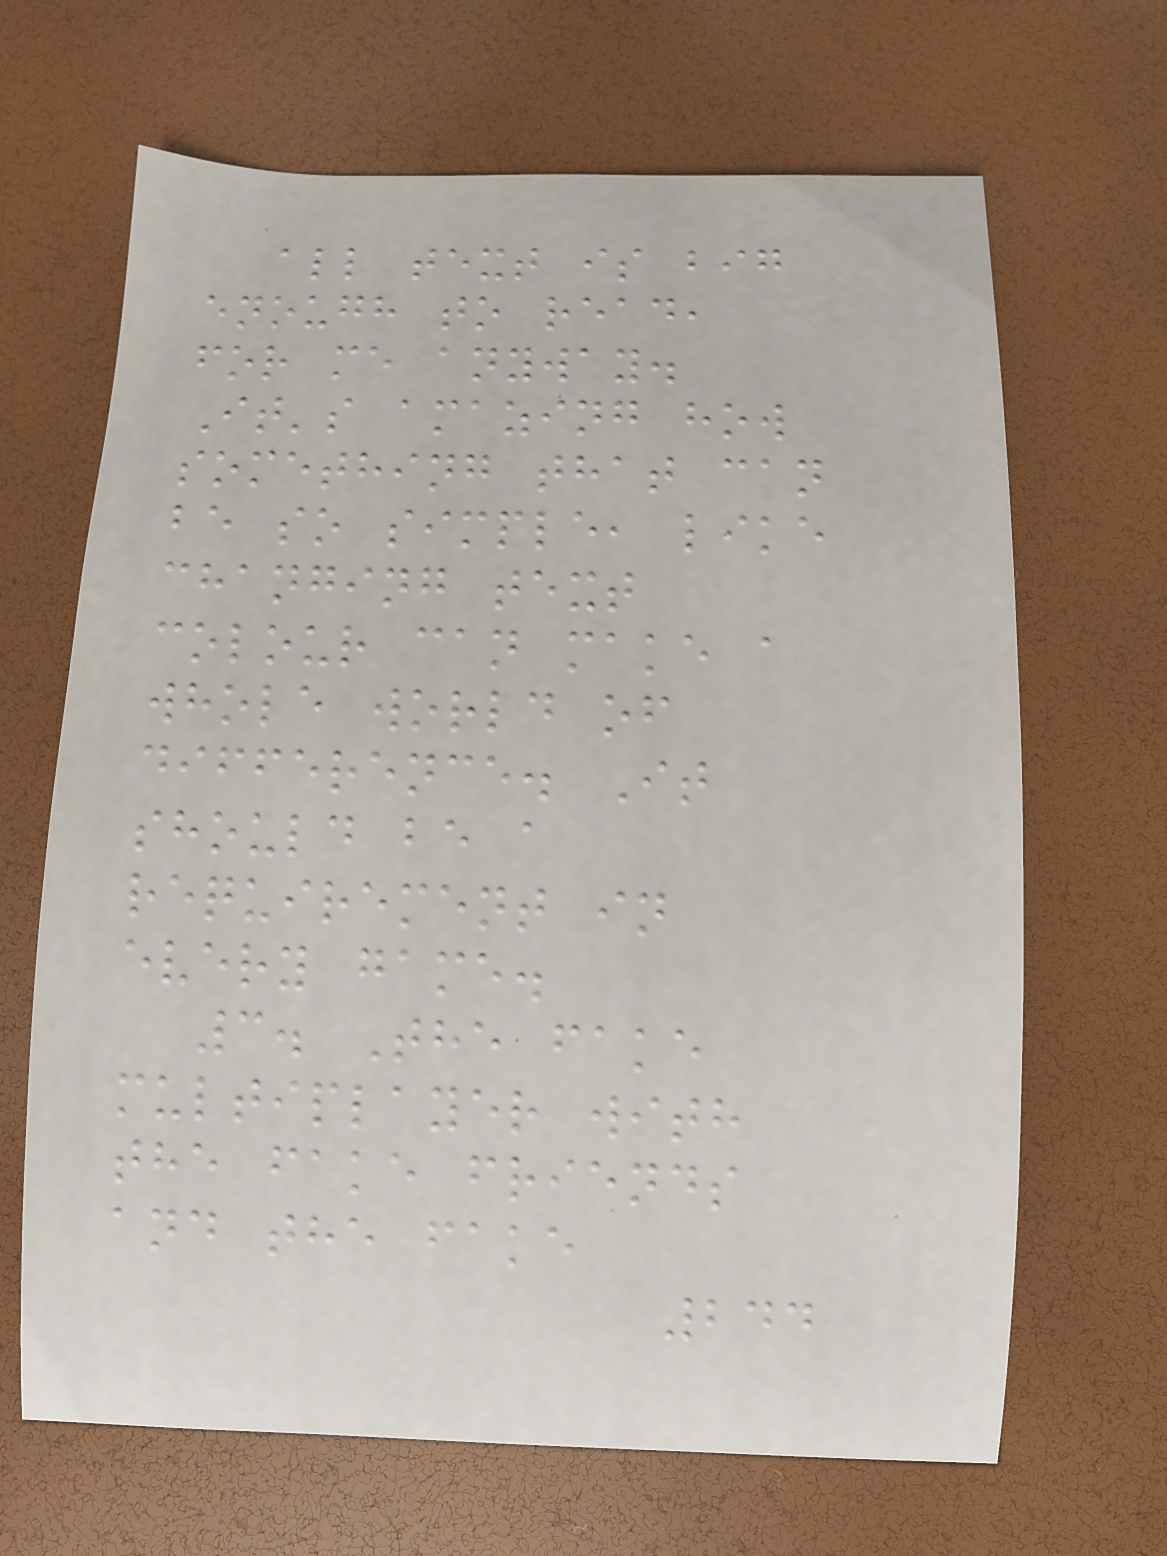all text is big
enough to read,
for me anyway.
It's amazing how
something that can
be so simple, like
changing text
colour can make a
whole world of
difference. It
should be a
requirement in
every game.
3. The fake
multiplayer with
the fake friends
and the fake
244
